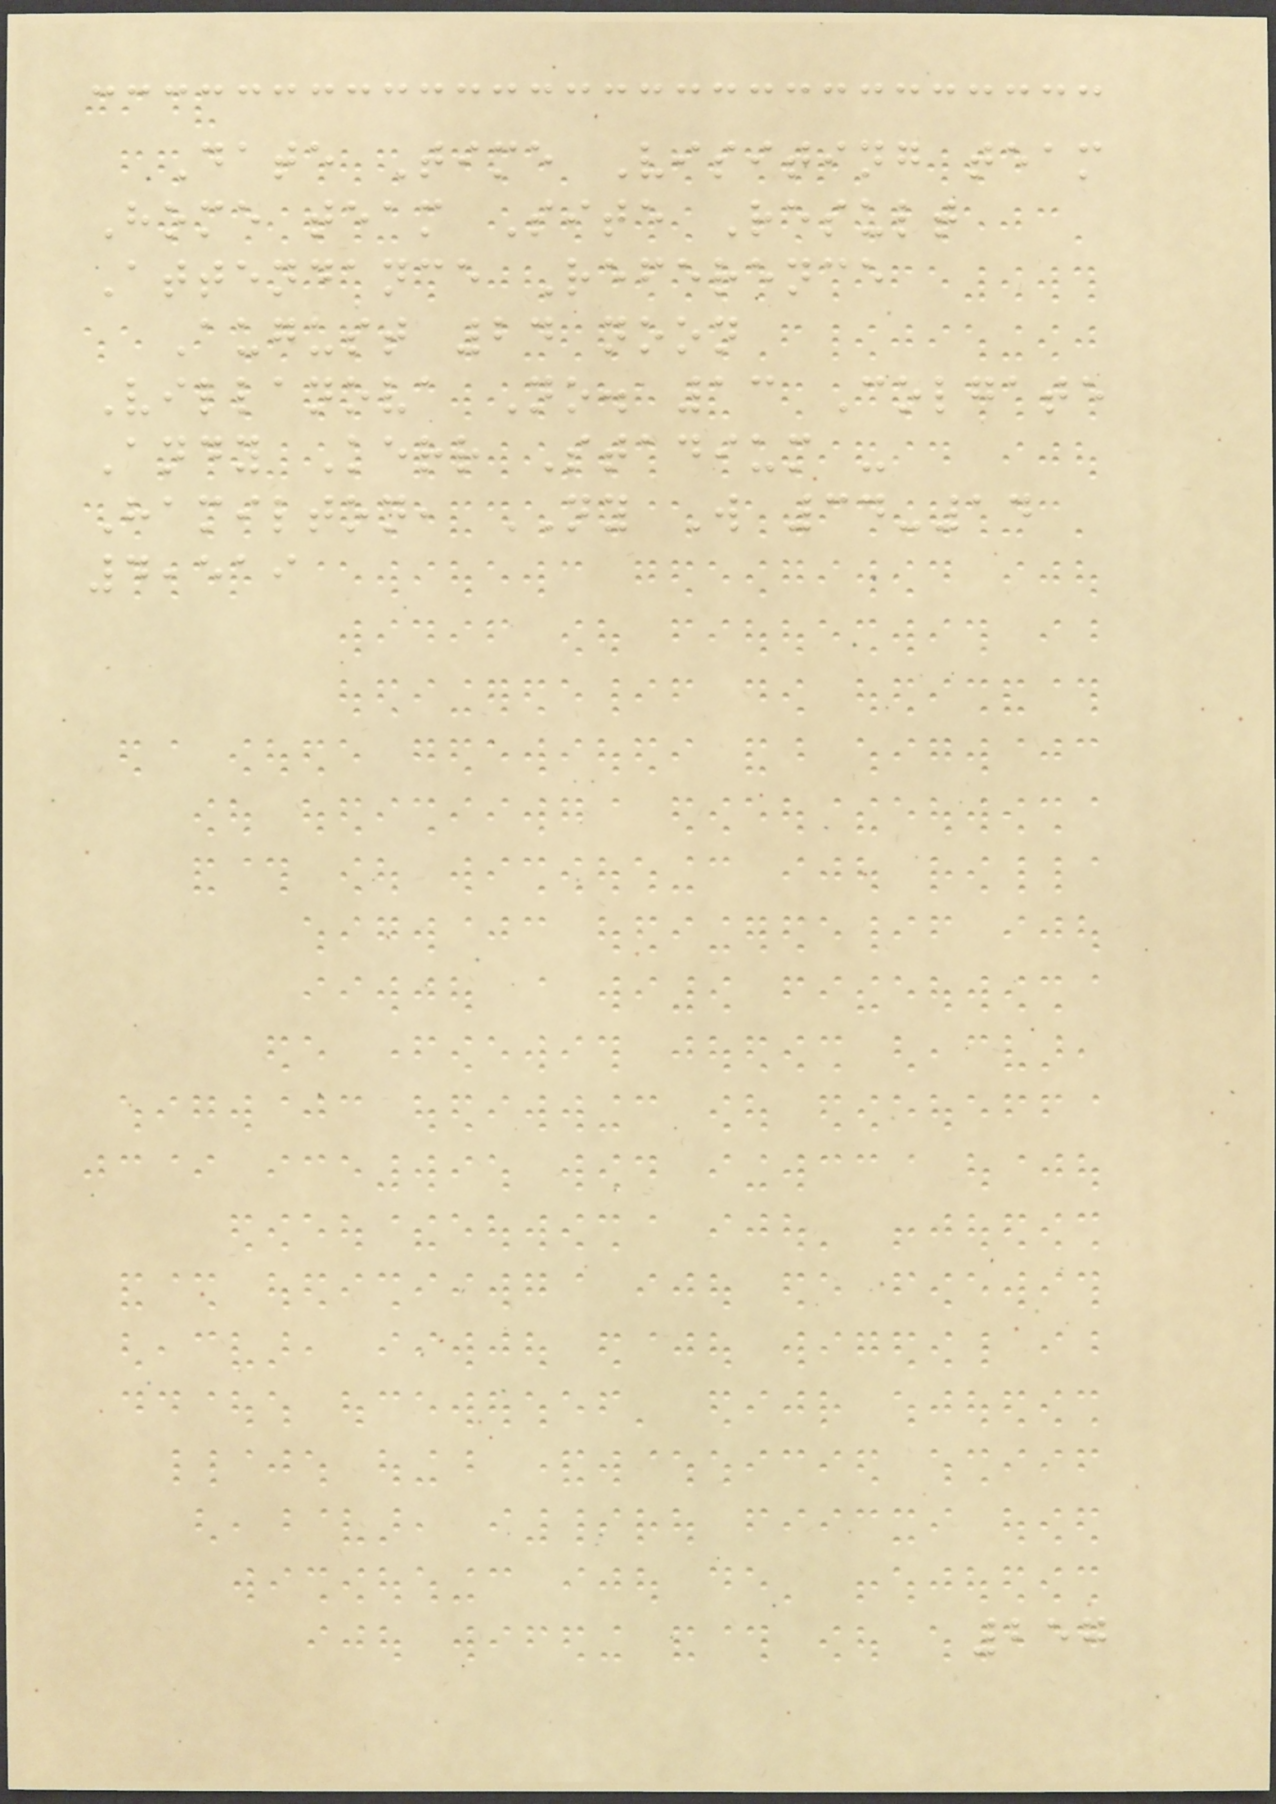Date Time Visiting team
Home team Site Result
Attendance Reference
August 24 noon
Villanova No. 13 Colgate
Andy Kerr Stadium -
Hamilton, NY W 34-14
4,519
257
